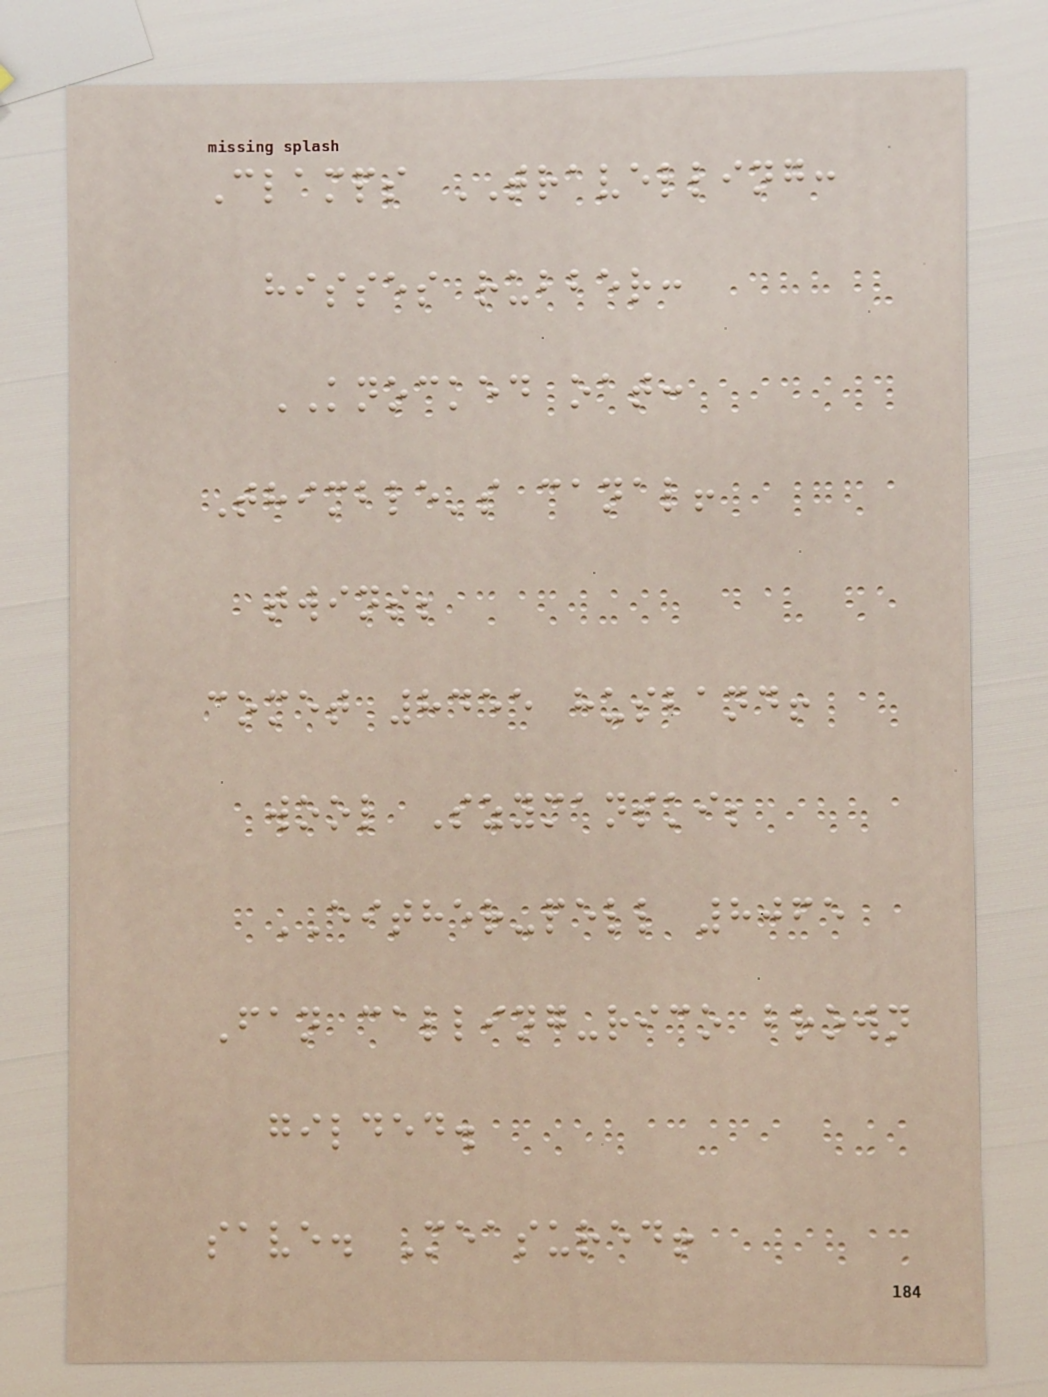Clamps TRAVELLING:
hisses rubber:
KNOCKED oat:
Thimble's canal!
twins;
comet 8455 husband!
wool Szymanski;
EITHER-pell 8065
Fan calling-rico brown
gilded.
save. Measured!
